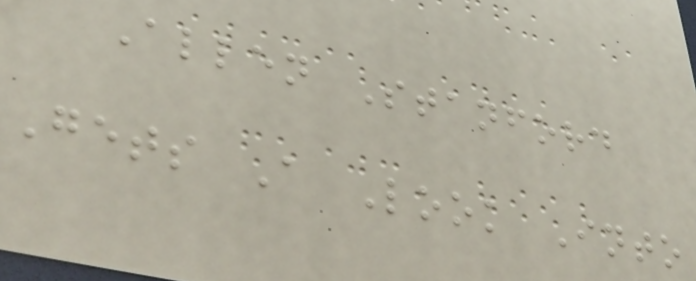Allen Stanford
Gets A Look Into
